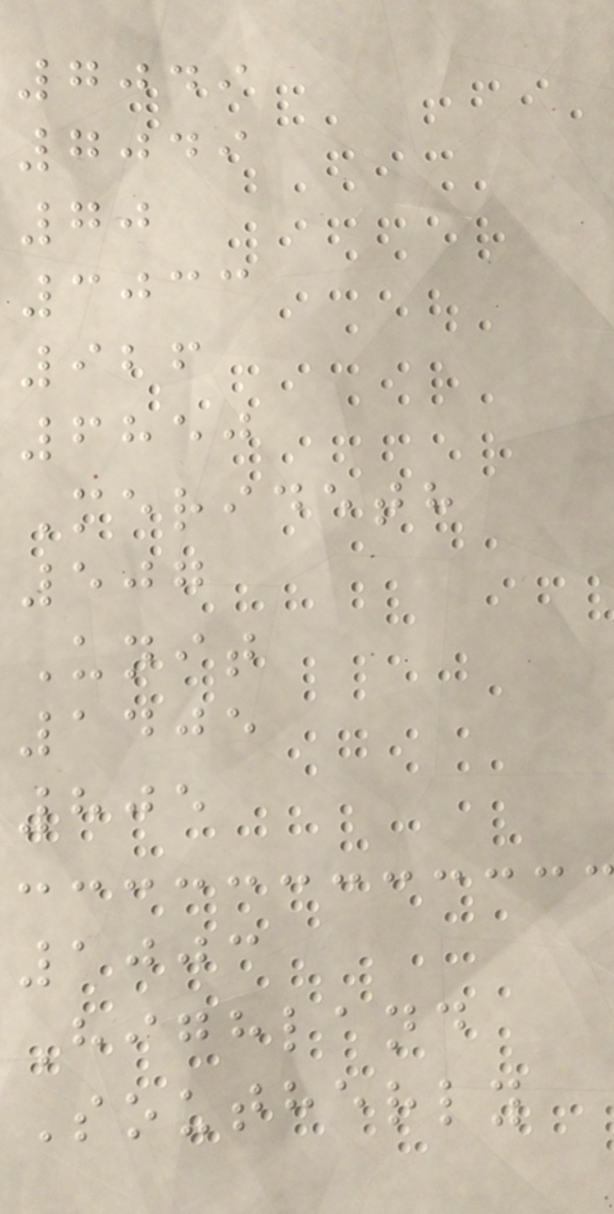7049
7049
70
3033
926
6850
Merideth
507
Unit
1405
805
1003
Highland
Southerly
